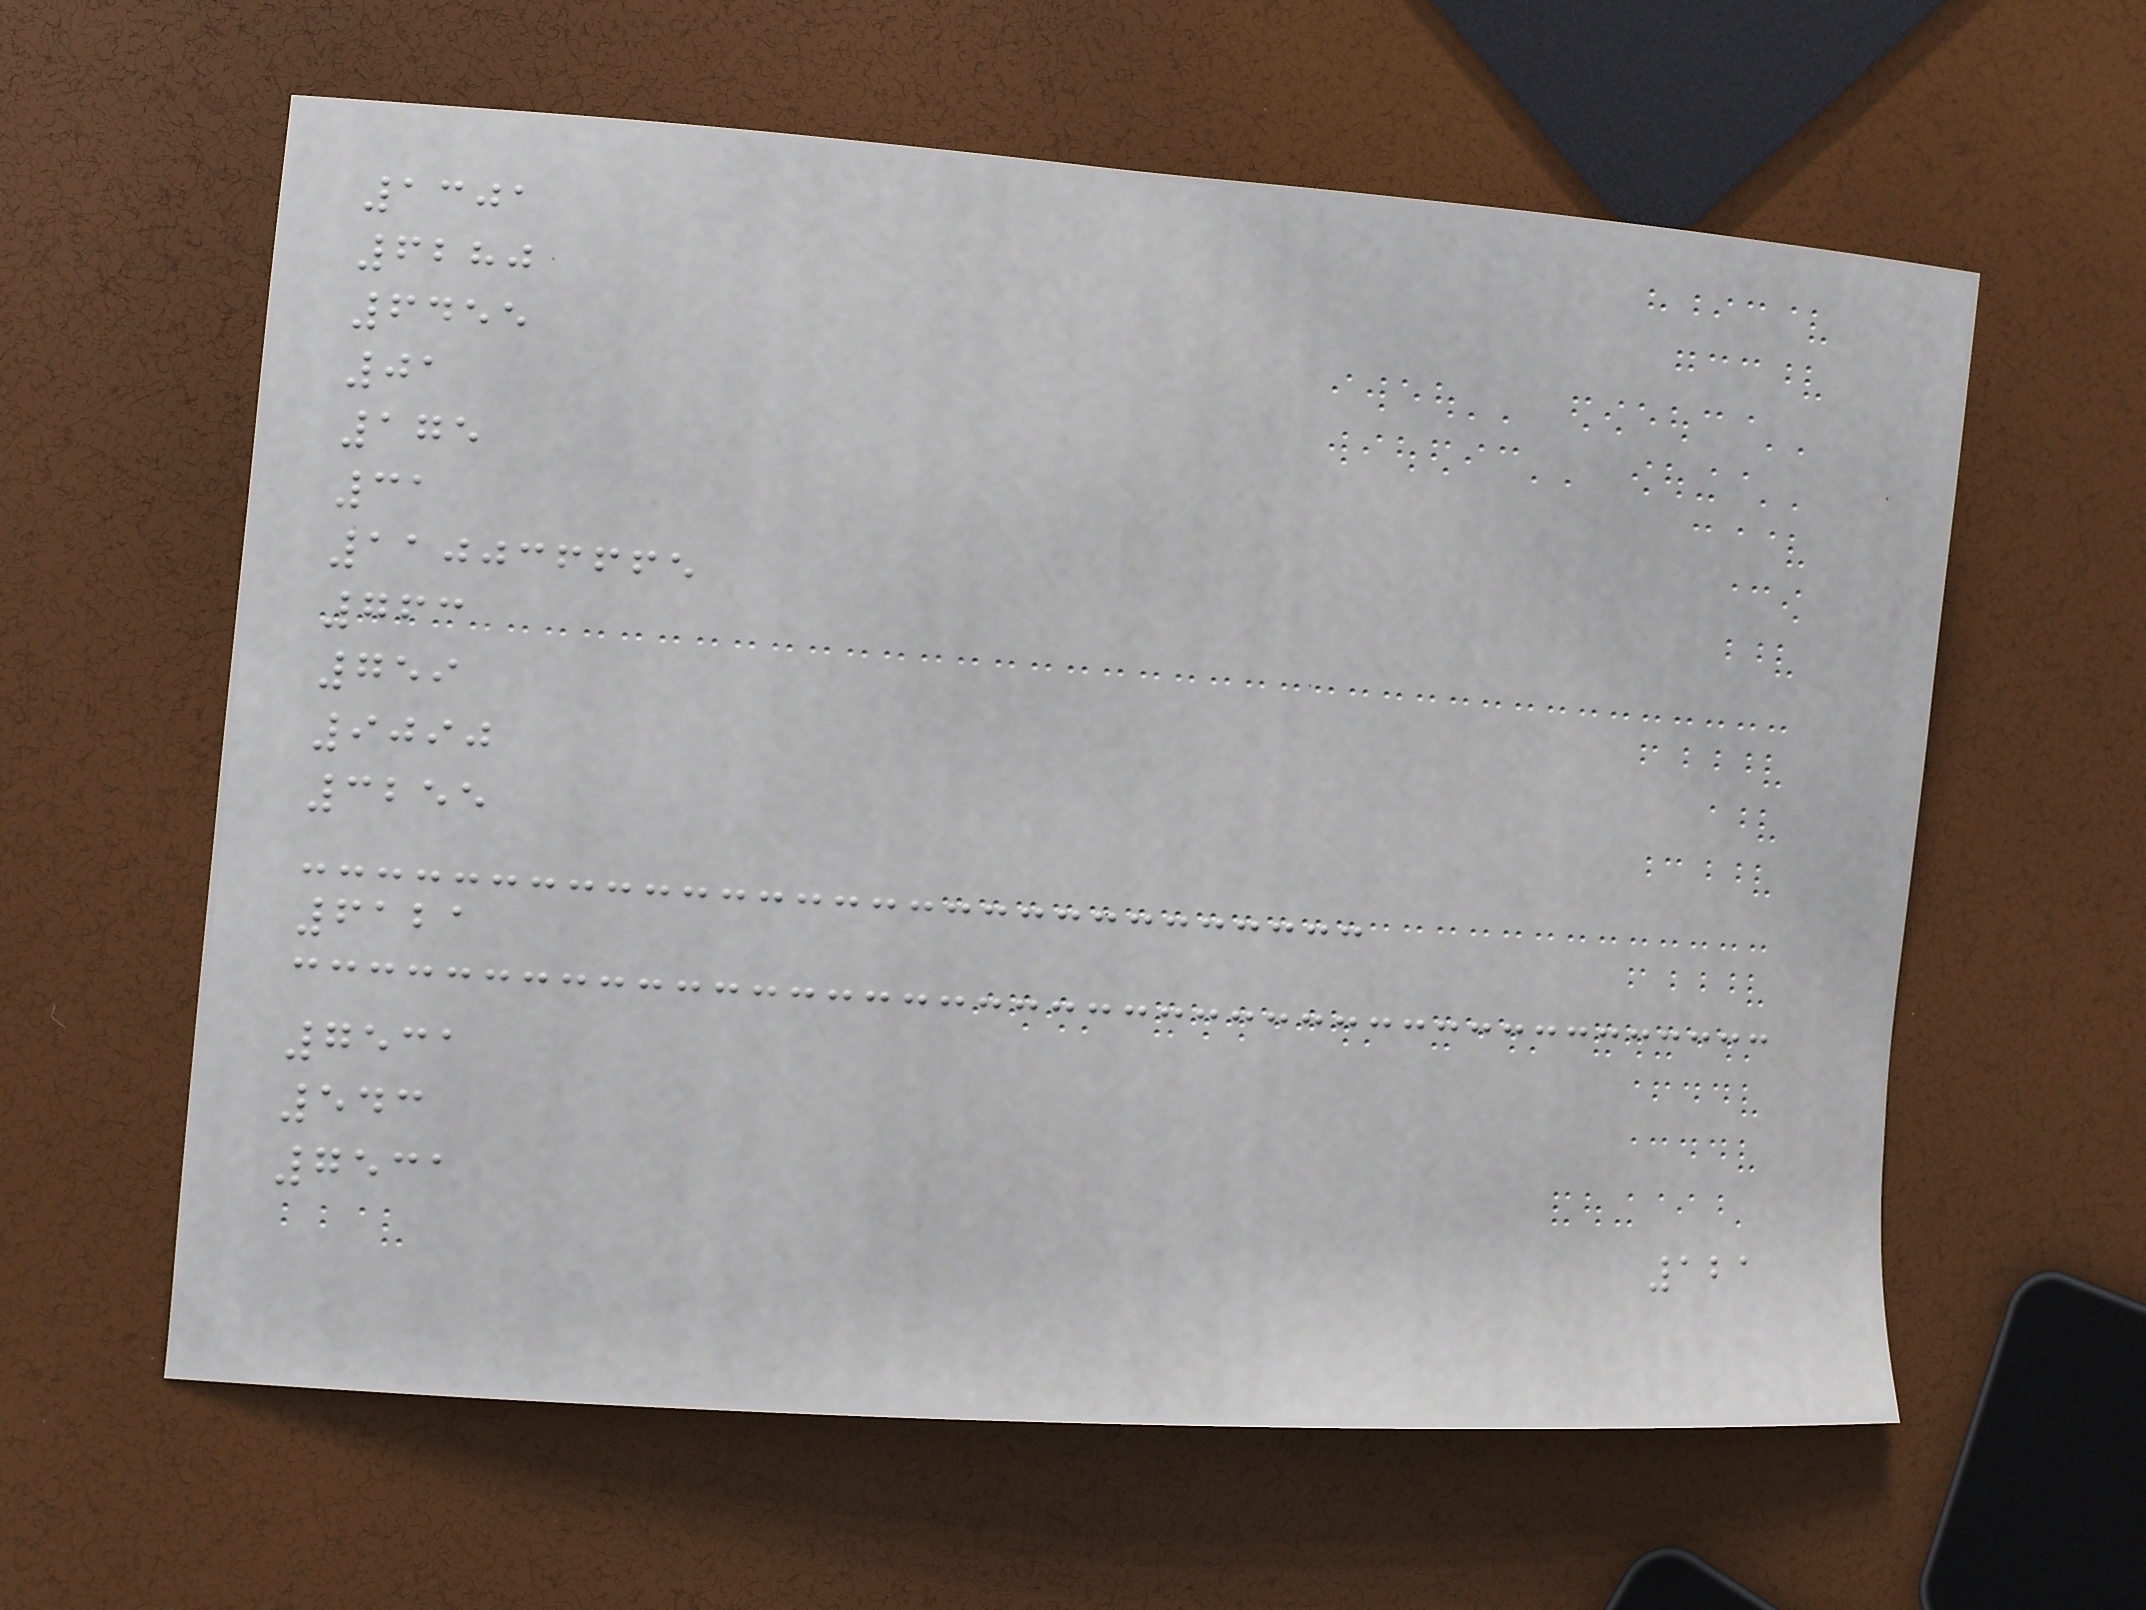1301
6280
6455
01
175
31
110036665
763
759
9090
3255
6121
7531
543
7531
121
